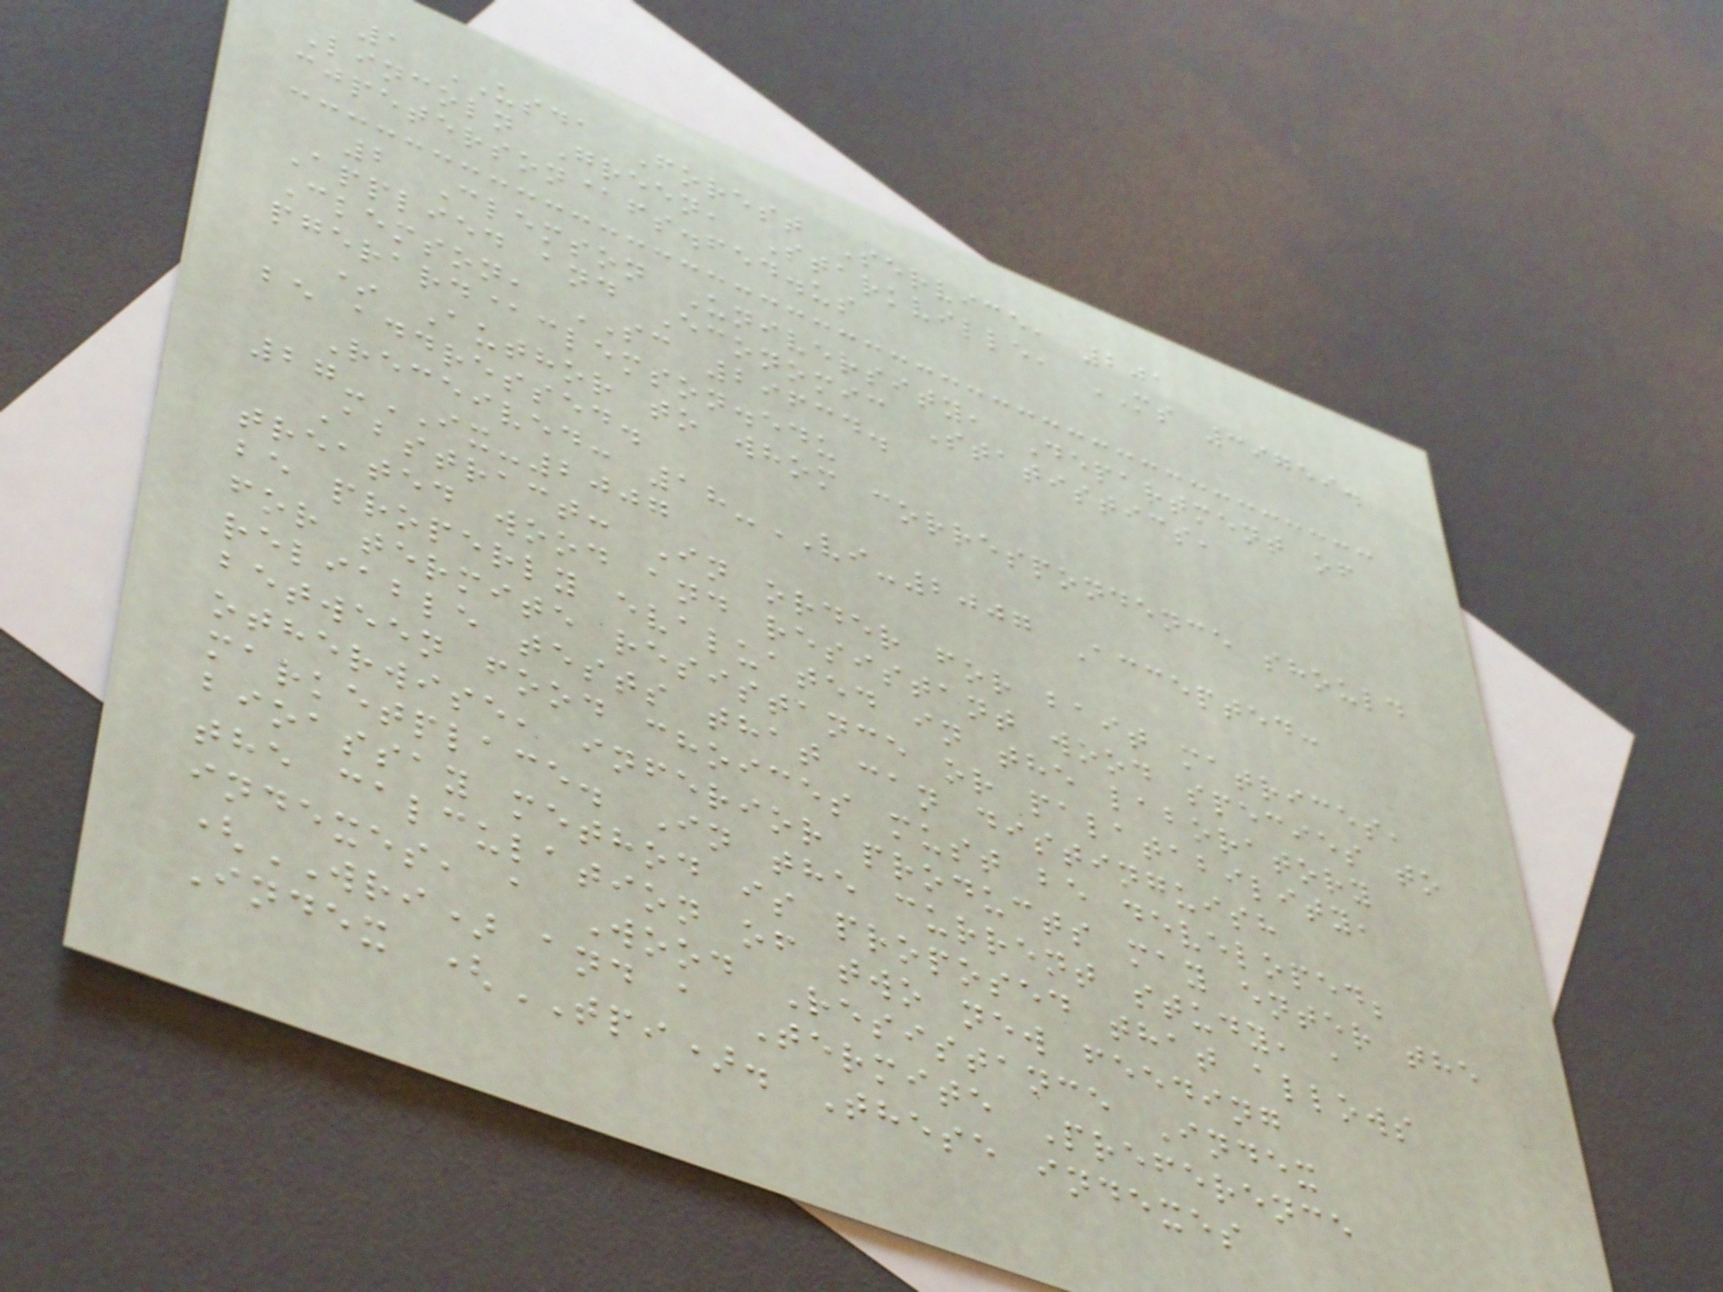1 USDA Forest Service, 201
Lincoln Green, Starkville, MS 39759.
cjpeterson@fs.fed.us
2 Clemson University, Department of
Applied and Economic Statistics,
Clemson, SC 29634.
pgerard@clemson.edu
* Author to whom correspondence should
be addressed.
Received: 18-VI-2007 Accepted:
27-IX-2007
Abstract: In order for bait matrices,
treated wood and resistant wood species to
be properly evaluated in the laboratory
for termite resistance or palatability,
reliable tests that can distinguish
between food choices must be developed;
otherwise, inferior products may enter the
marketplace. In the current study, a
bioassay method is proposed that allows
the calculation of two new feeding
indexes, a Wood Resistance Index
(WRI) and a Termite Preference
Index (TPI). These indexes
